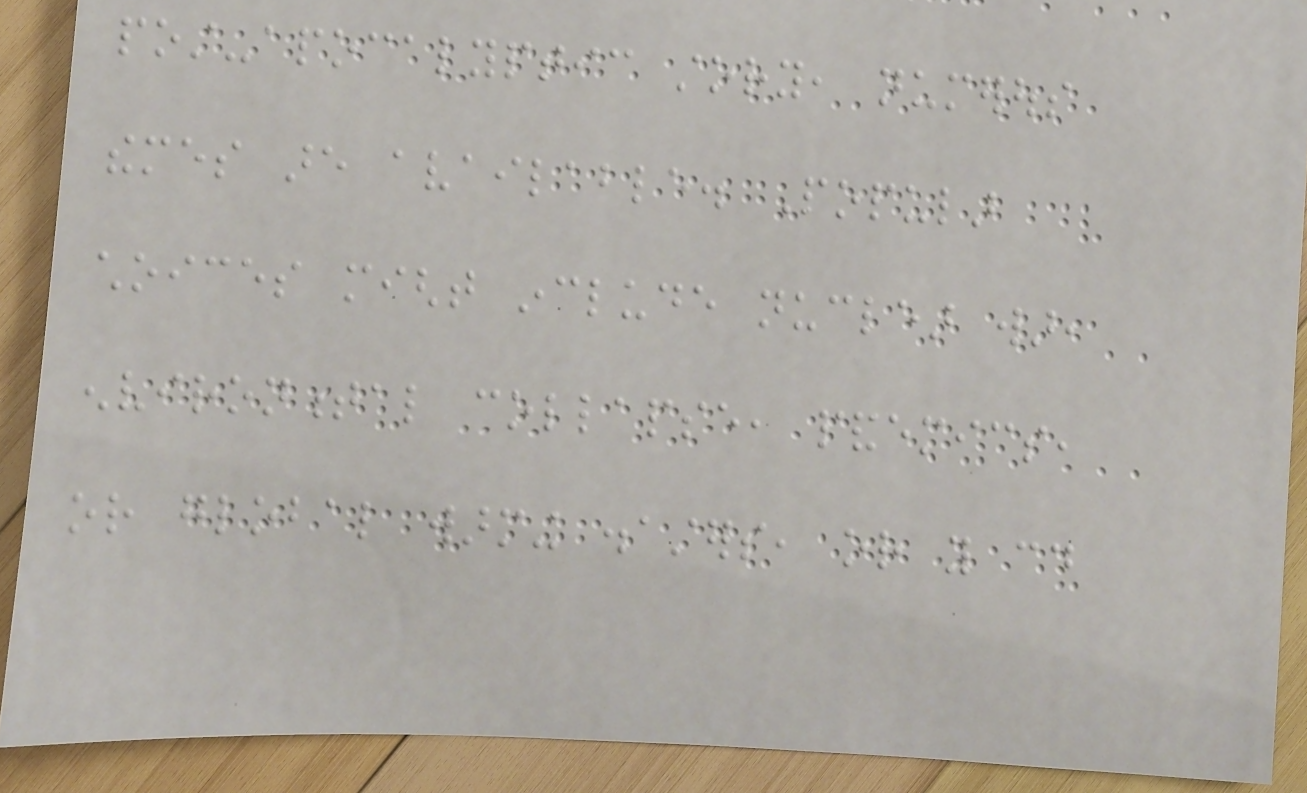post-apocalyptic story, numerous
themes are available. Popular
choices might include nuclear war,
environmental collapse, pandemics,
or global warming disasters, or you could
